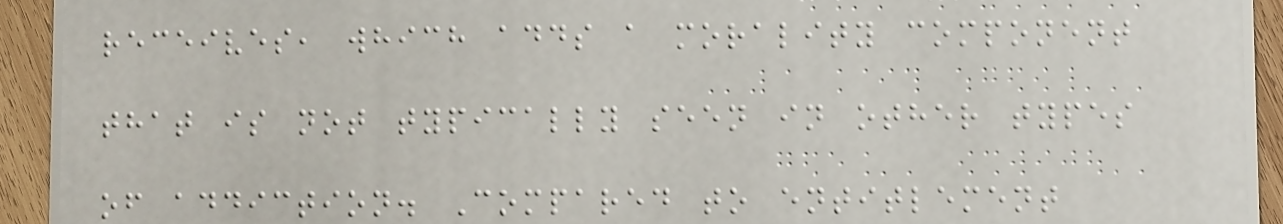receives, which adds a morality component
that is not typically seen in other types
of addiction. Compared to entitlement
